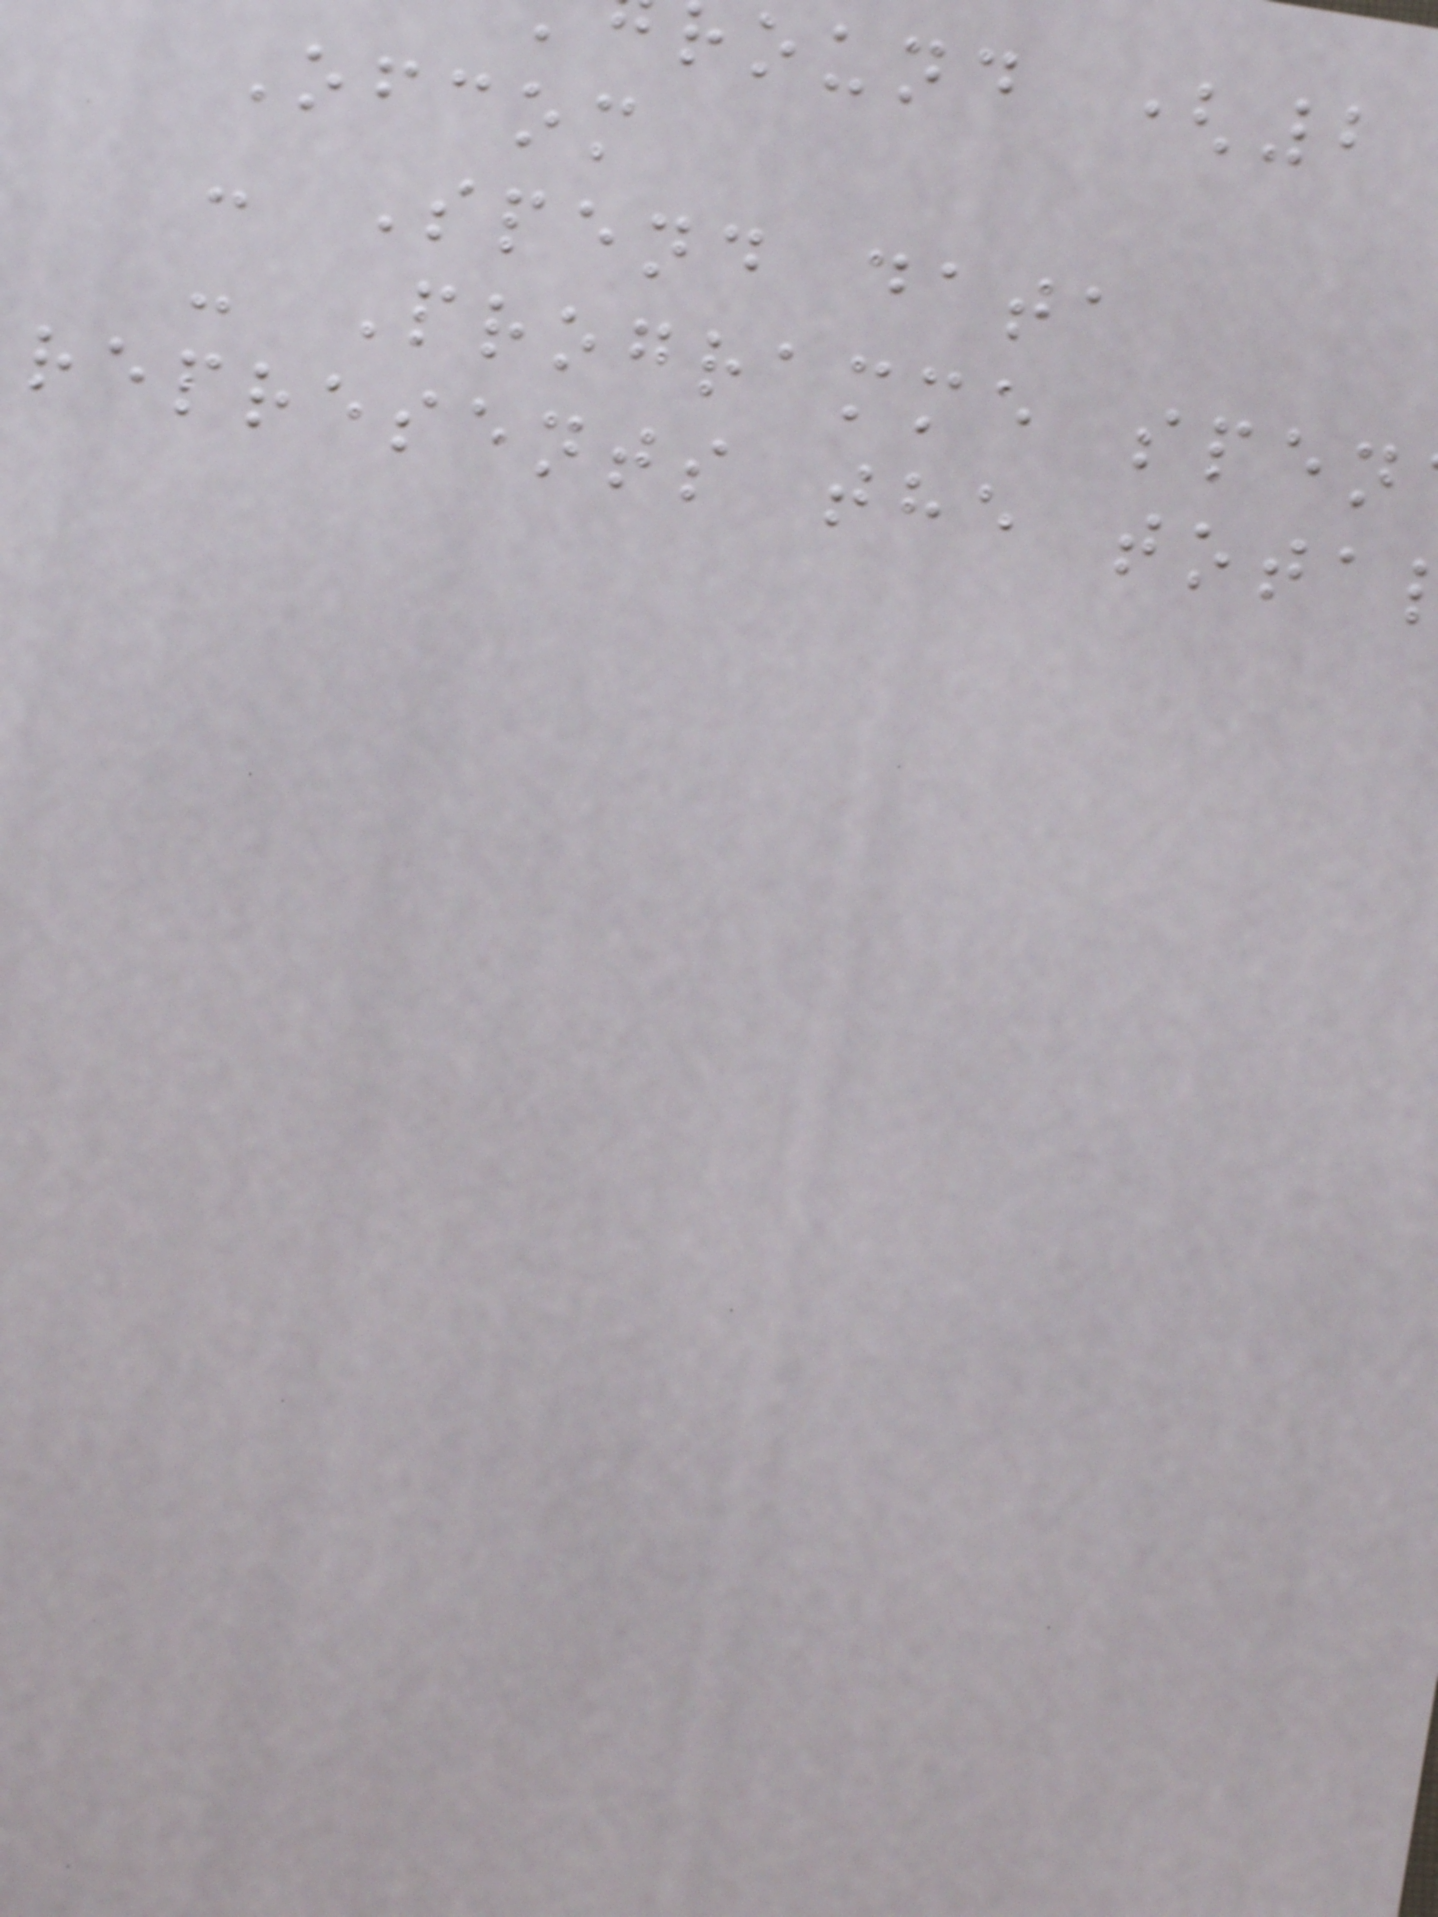ound (2
Ofcom
- Spend data
- Programme spen
represents the tota
